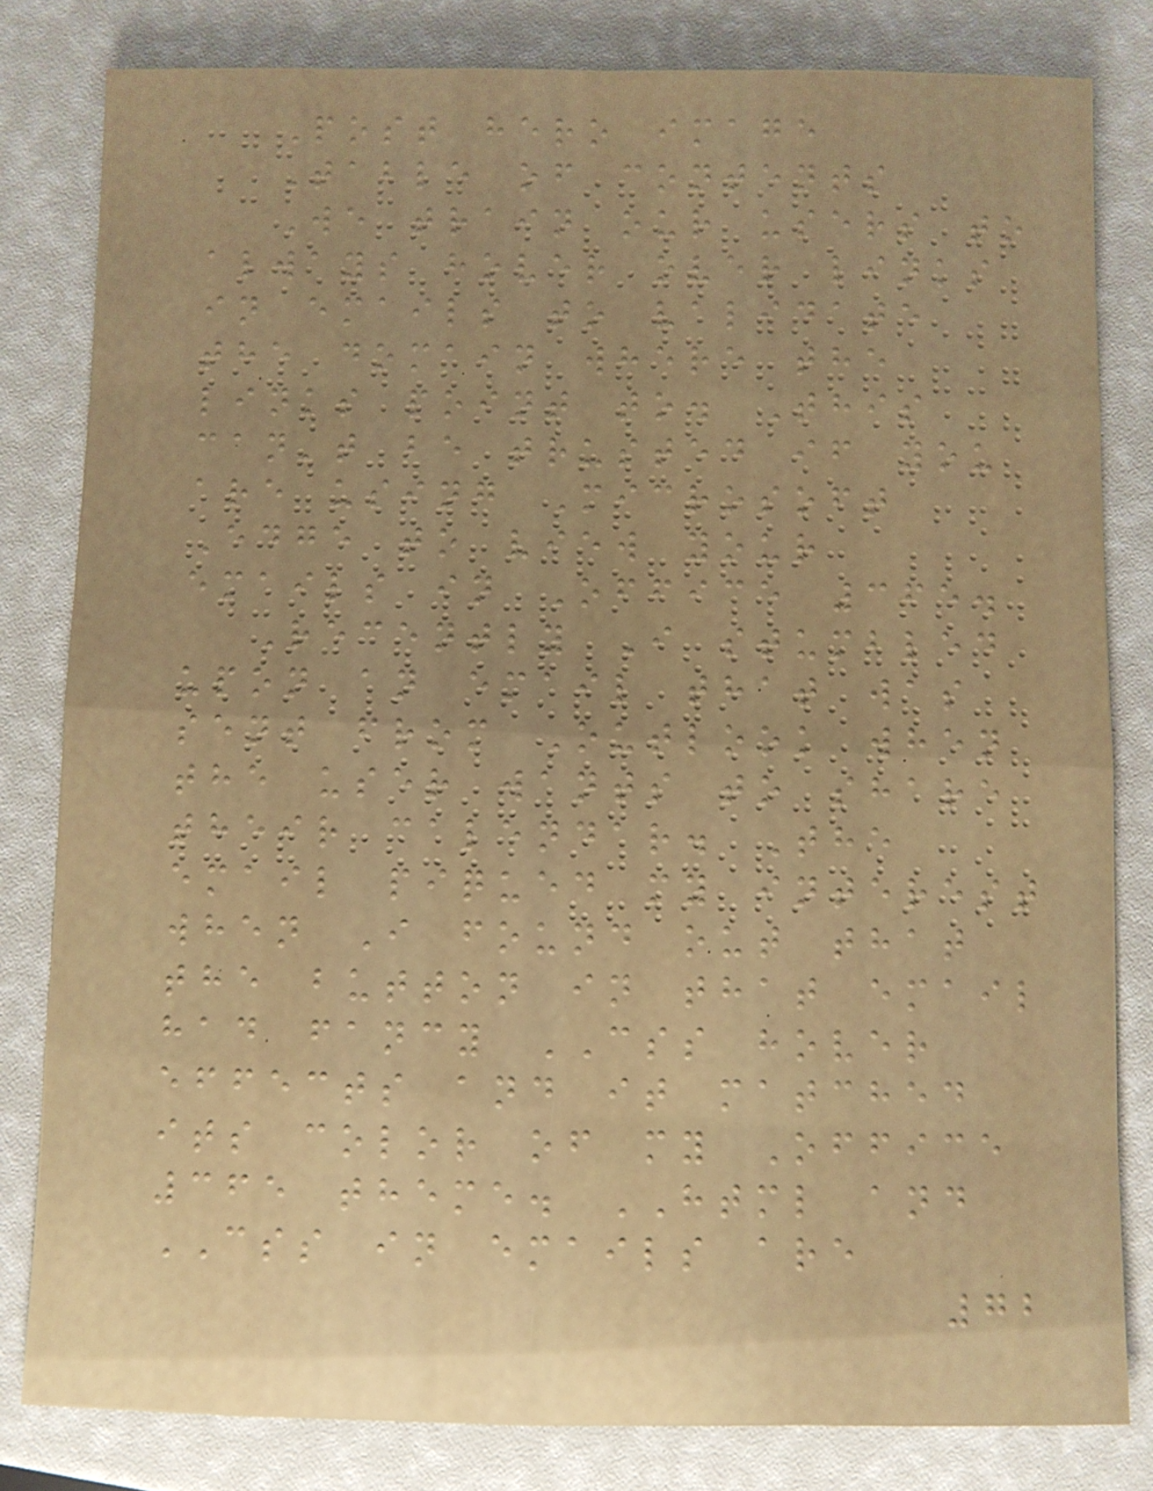Post hero image
Table of contents
We train our users to
always hover over links
in emails to validate
the domain where the
links point to. This
can't be trusted if you
are using Microsoft
Edge to view your
emails in Office 365.
Recently I stumbled
upon an email that was
sent from Outlook when
the user wants to share
their calendar. The
email piqued my interest
when I found out that
the button in that email
had fancy CSS hover
effects and it matched
its color of my Office
365 theme. HTML and
CSS in emails are
72
